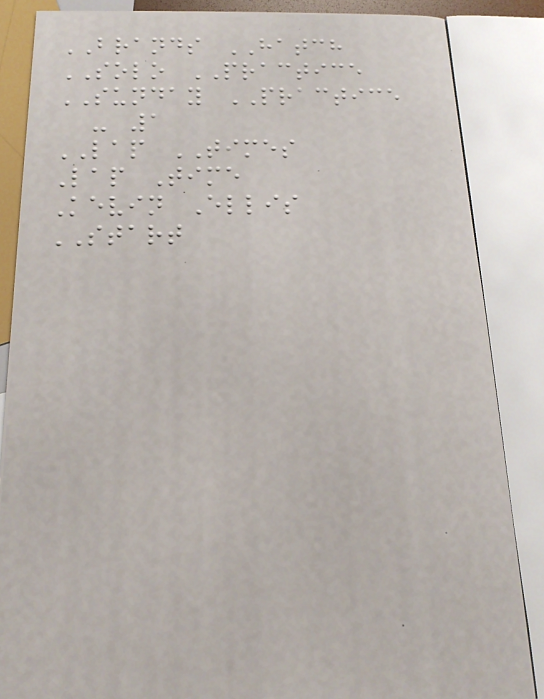BRANDS HATCH
SOLO PRACTICE
SUNDAY PRACTICE
- 1
LAP TIMES
Lap Time
Kevin Ellis
START
